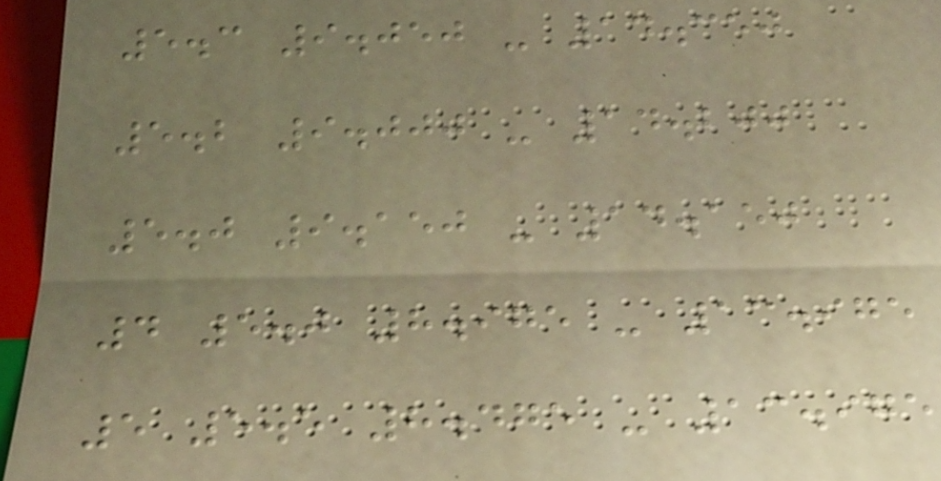5.3 9.050 - 14.350
5.2 9.000 - 14.200
5.0 9.150 - 14.150
4 5.0 8.975 - 13.975
5 5.5 8.475 - 13.975
